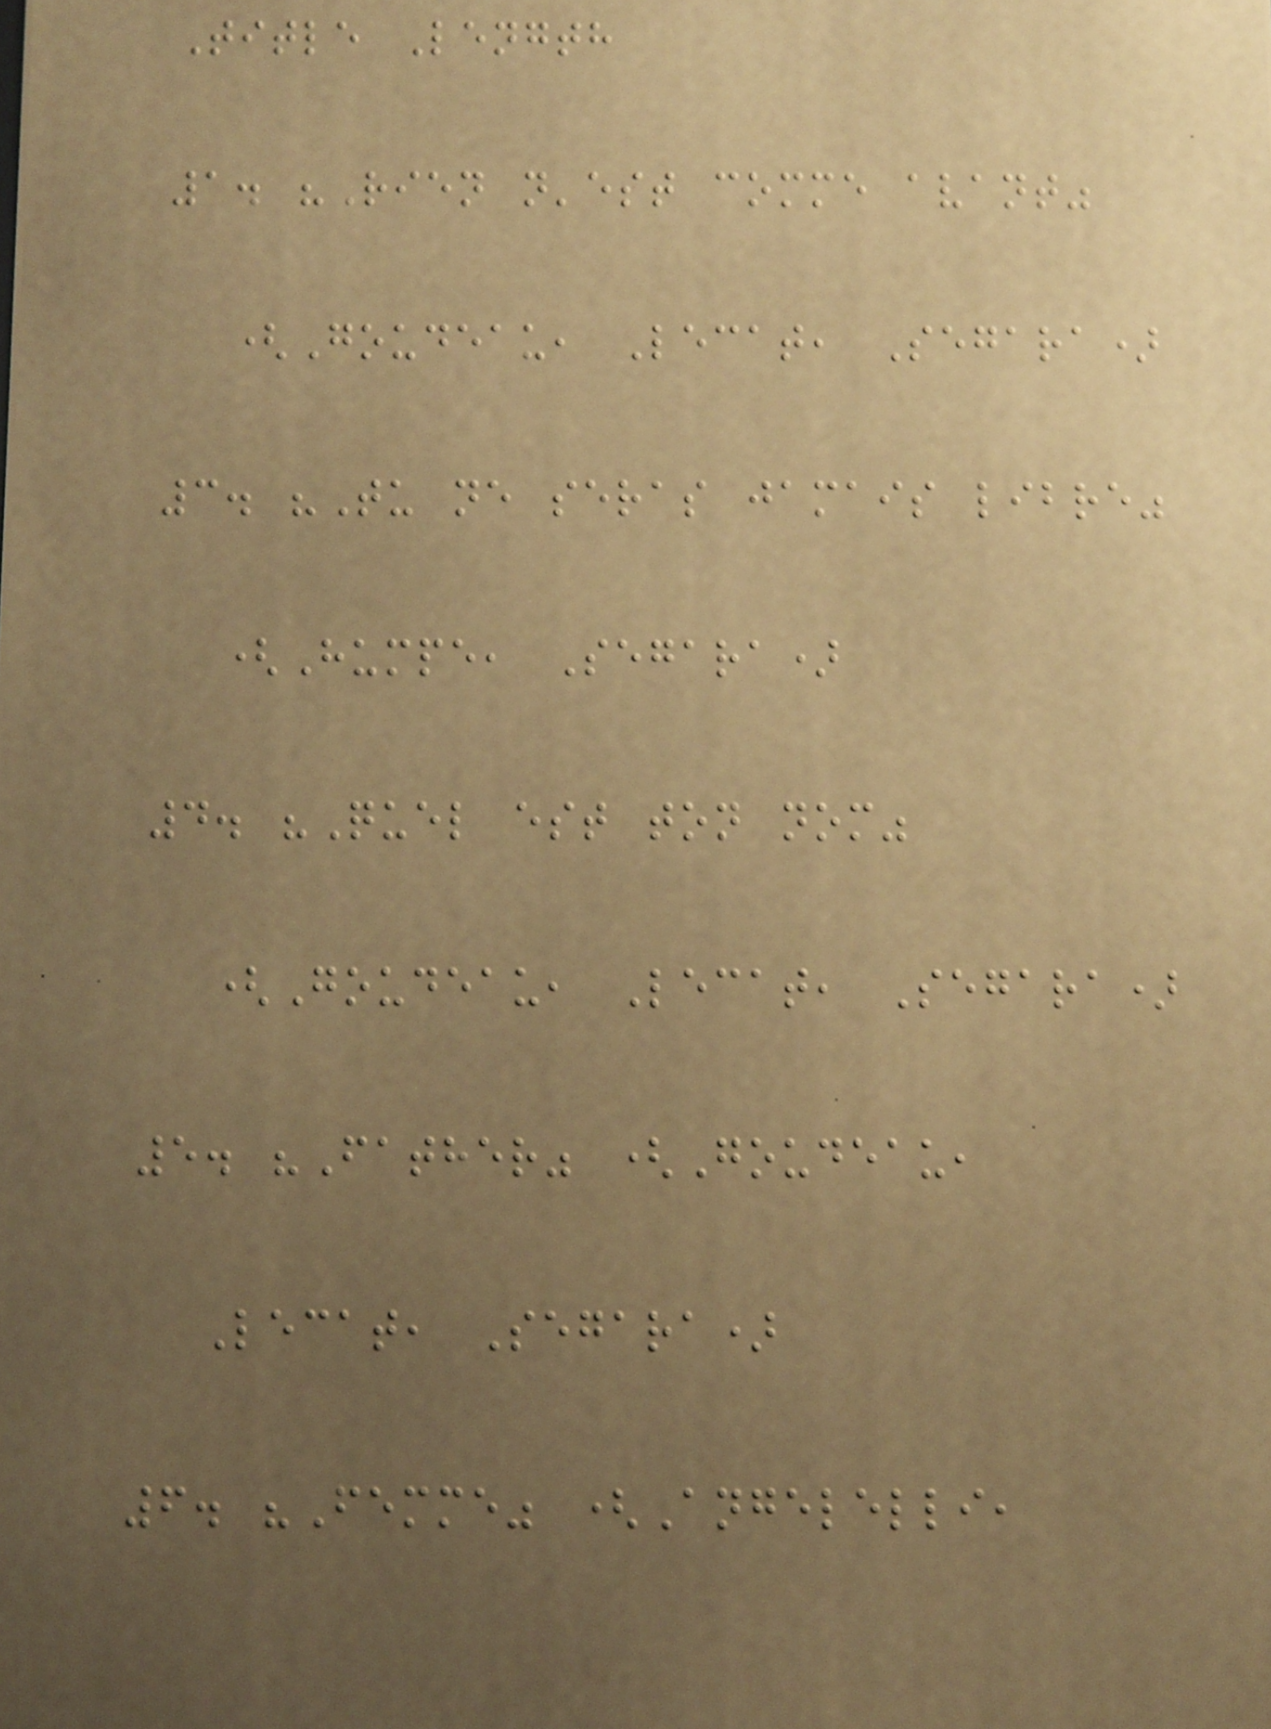Title Length
1. "Rien n'est comme avant"
(Goudeau, Lecat, Segara)
3. "Tu ne seras jamais libre"
(Humpe, Segara)
4. "Quel est ton nom"
(Goudeau, Lecat, Segara)
5. "Father" (Goudeau,
Lecat, Segara)
6. "Femme" (Angelelli,
